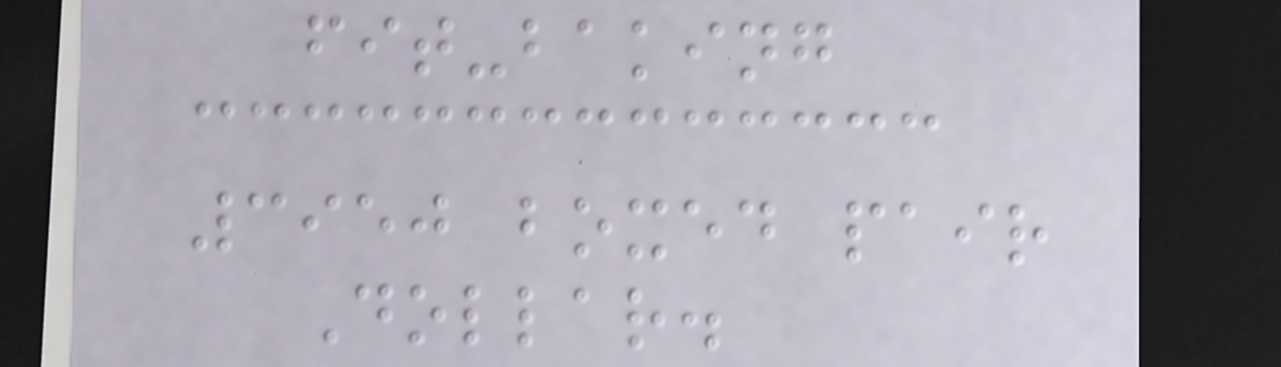fit-baking
3950 boxed pair
Dollar.
